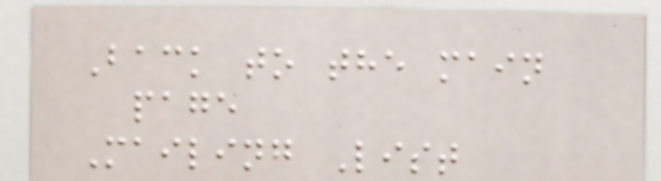Back to the main
page
Mailing List
